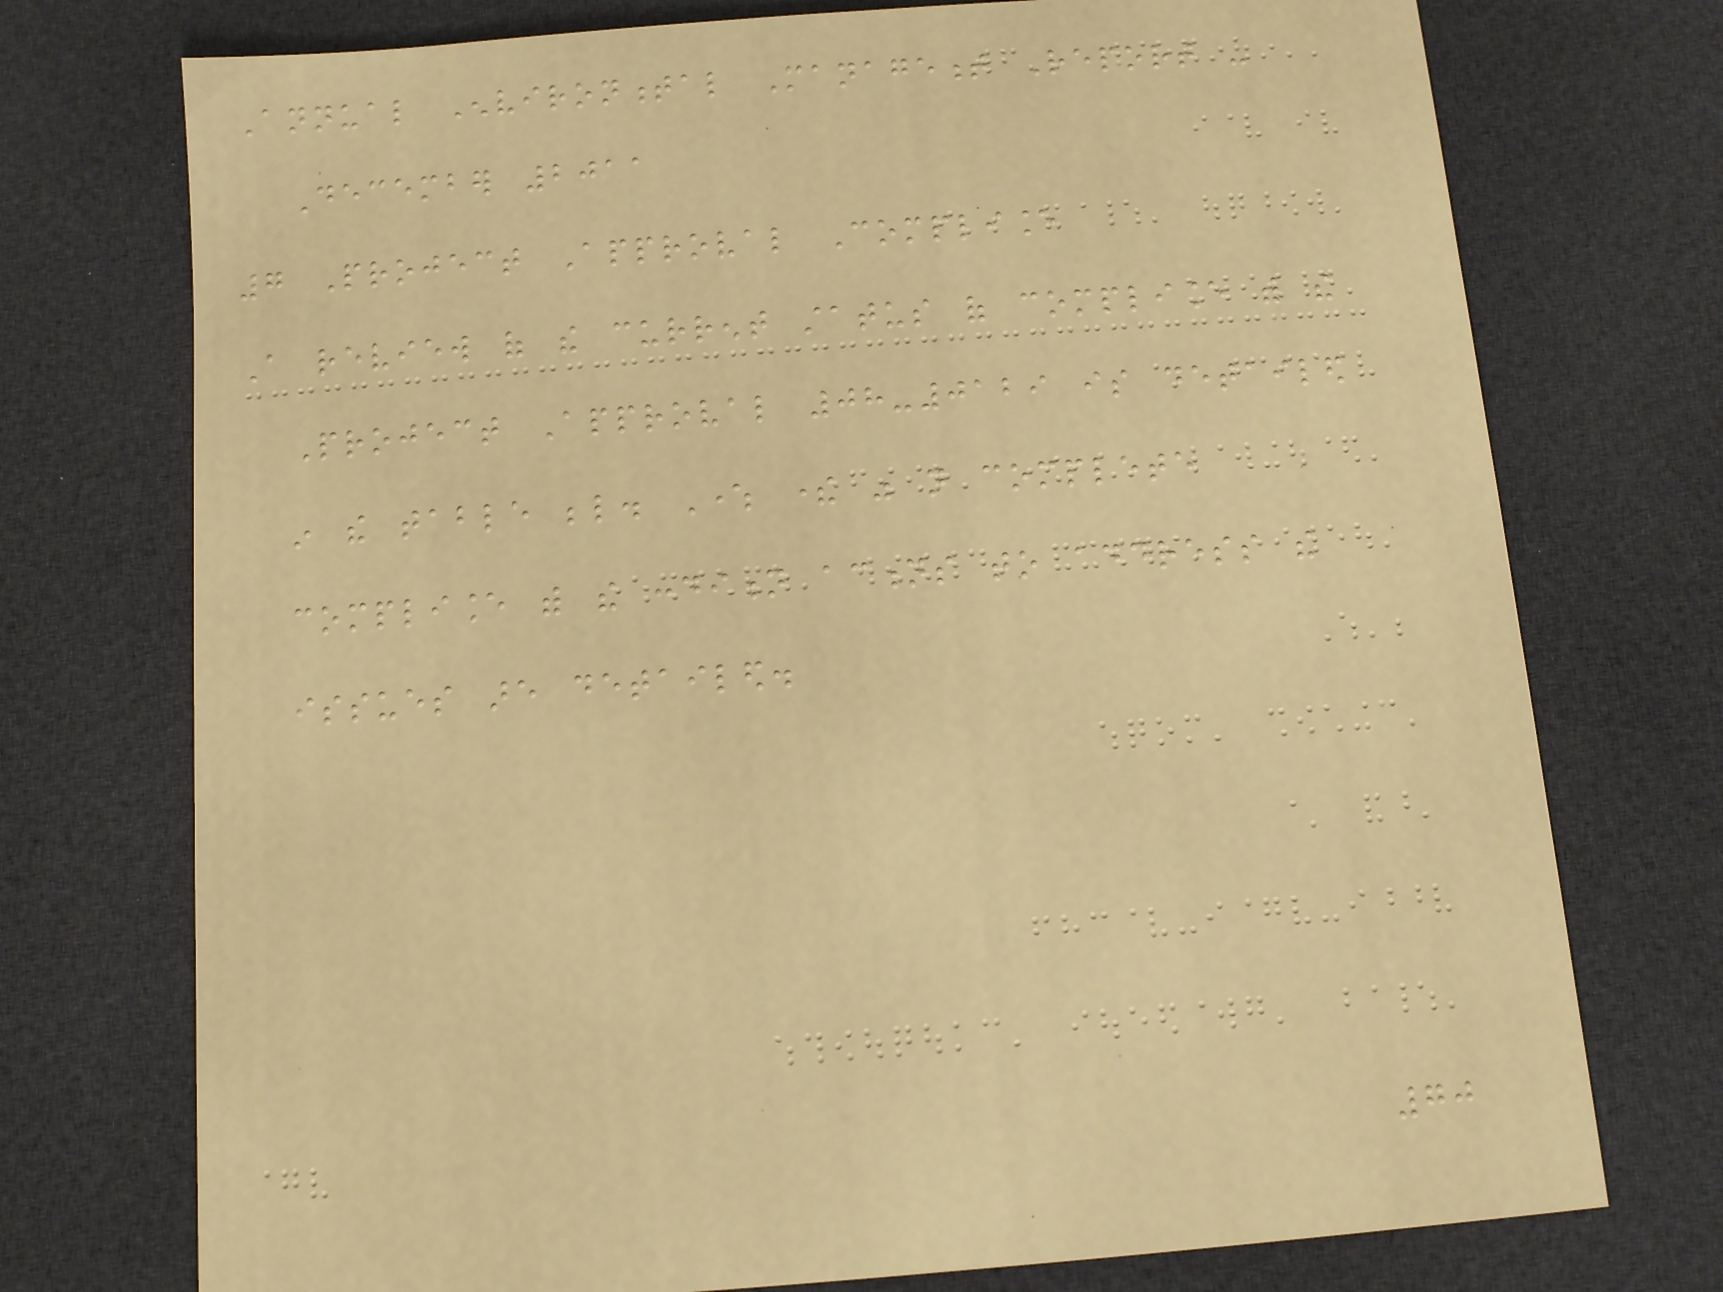Annual Environmental Management Report -
December 2011
7 Project Approval Compliance
A review of the current status of compliance with the
Project Approval 08-0129 is detailed
in the table below. Where there was not complete
compliance with the condition actions to address the
issues are detailed.
70
